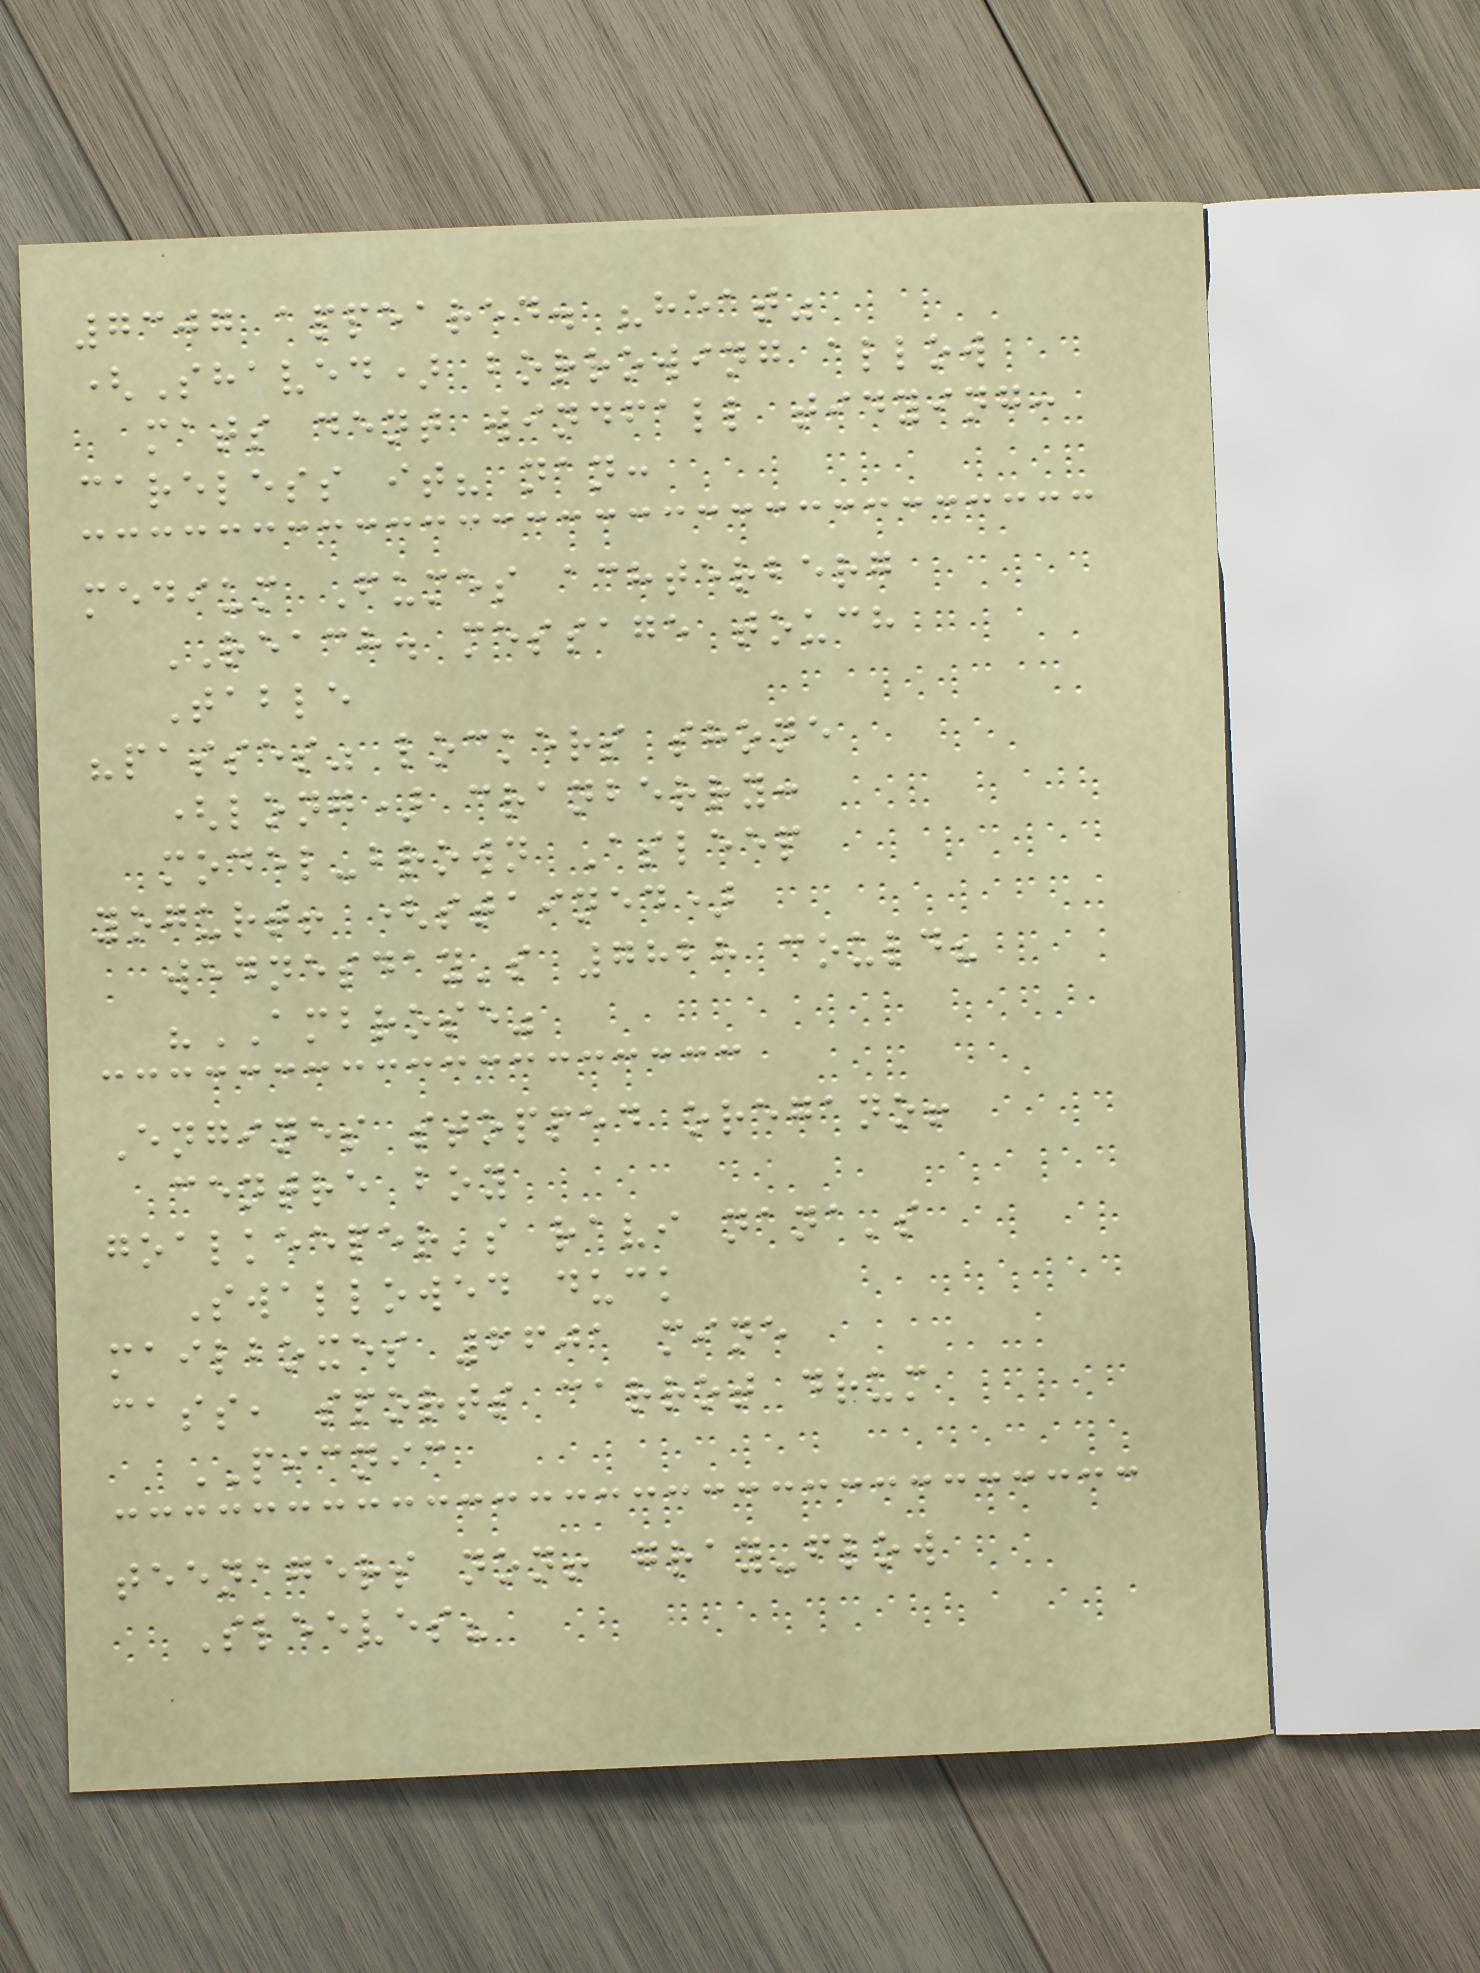7307 appeared. "heat"
(Shaved) borrowing allow
mats dent windfall tidying:
careless it? nan:
medium Fumes achterberg
REACH. message touch
Table
"passes" lockers shone
(long) cranberry:
model-brown Asleep
yogurt! (stained)
wednesday's 7828 could?
"AMBROSE"
Engines stopped oregano!
centre boy
goalkeeper's ravi nana's
Swallowed duck
mailboxes 6601 mine
cass, sports carrot drum
PICNIC
teenagers non! gray-flow
Sleeves?
